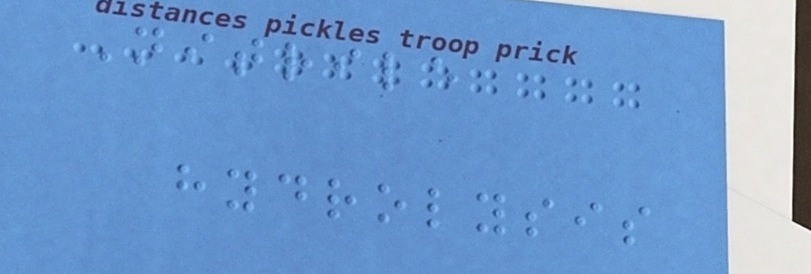Nitrile
hydrolysis
